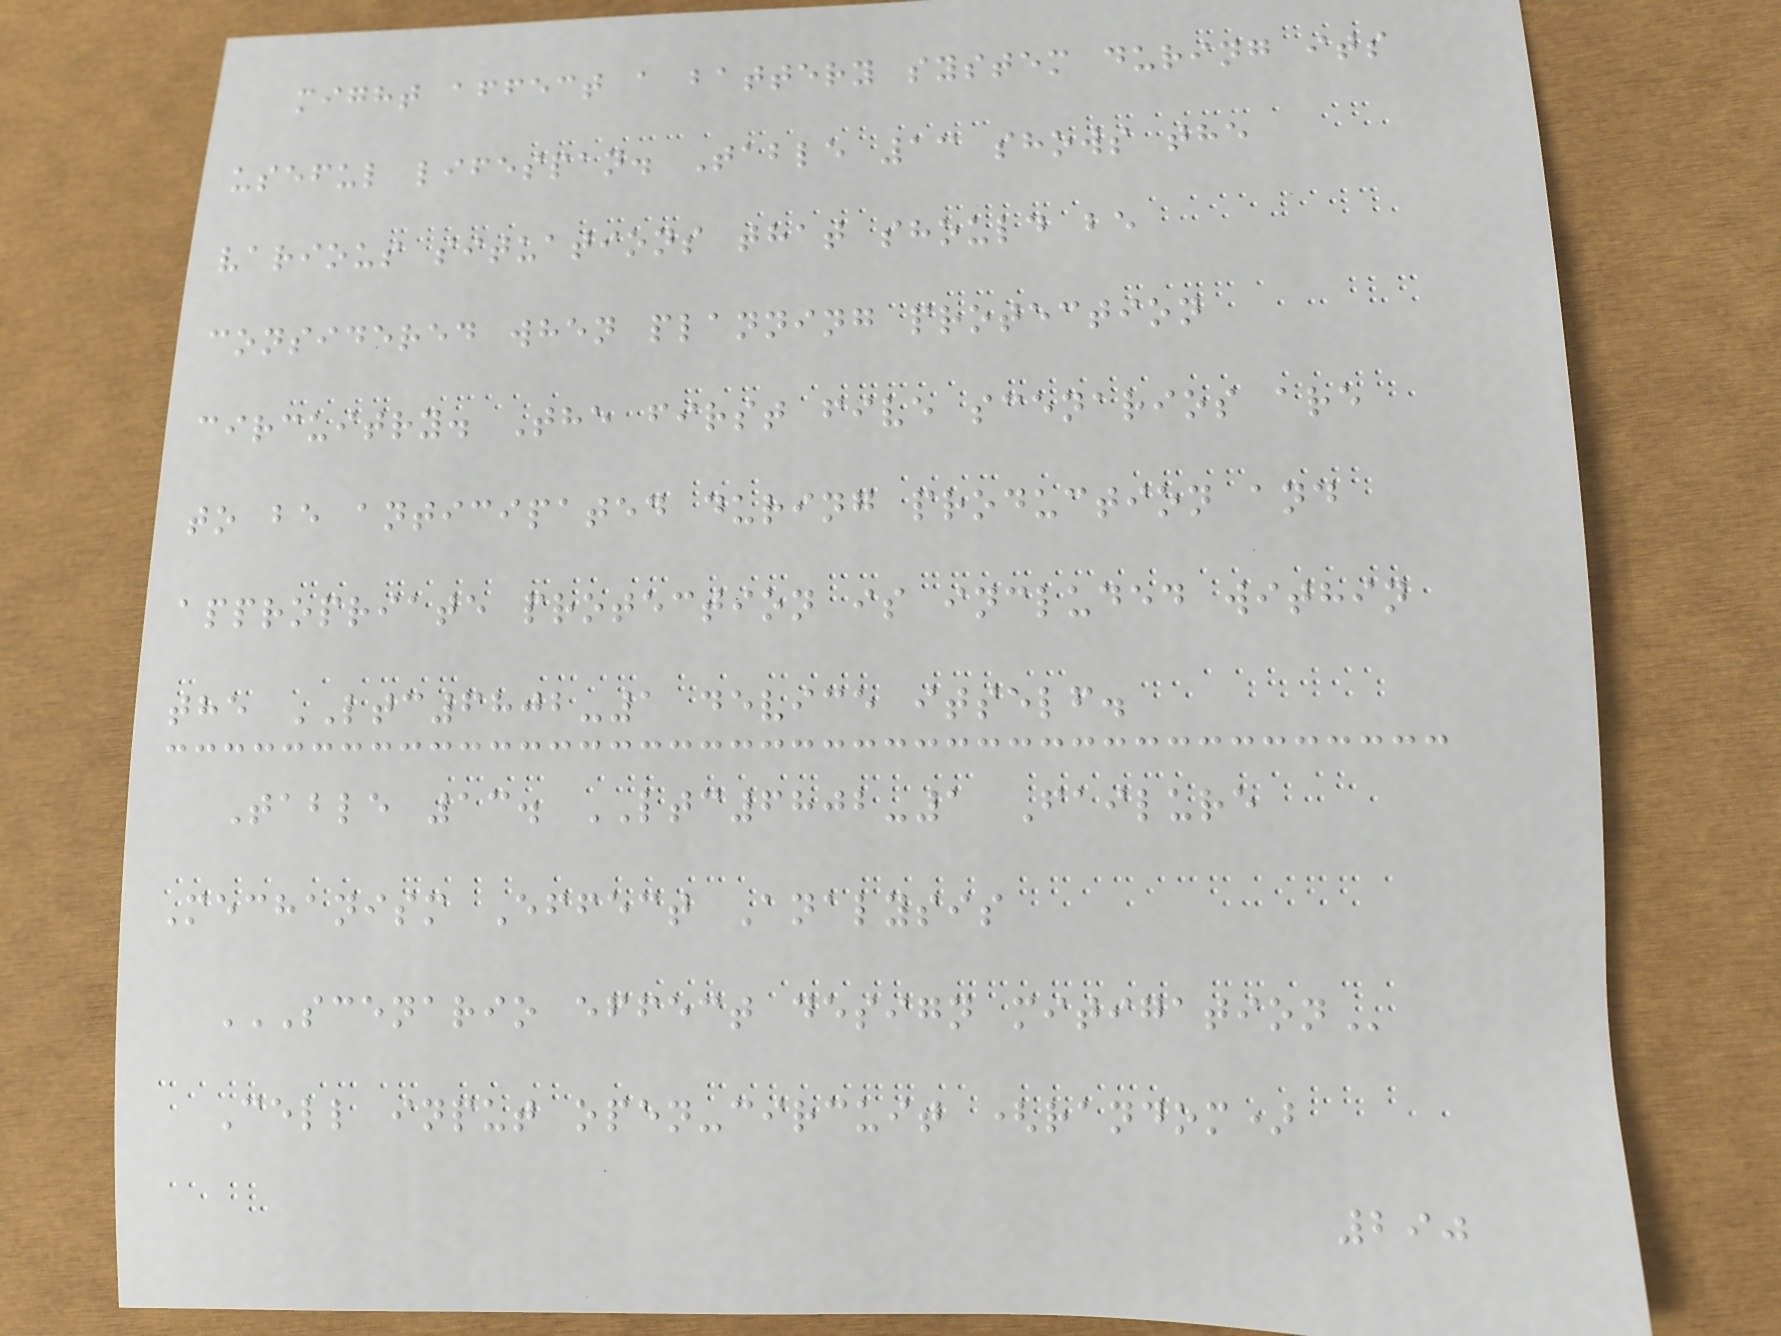might affect a battery system during its
useful lifespan. Table 13 shows the
various situations that should be
considered when planning protection
circuitry. The first five scenarios are
to be anticipated during production and
appropriate protection is included within
the LTC6802-1 device itself.
Table 13. LTC6802-1 Failure
Mechanism Effect Analysis
SCENARIO EFFECT DESIGN MITIGATION
Cell input open-circuit (random)
290
